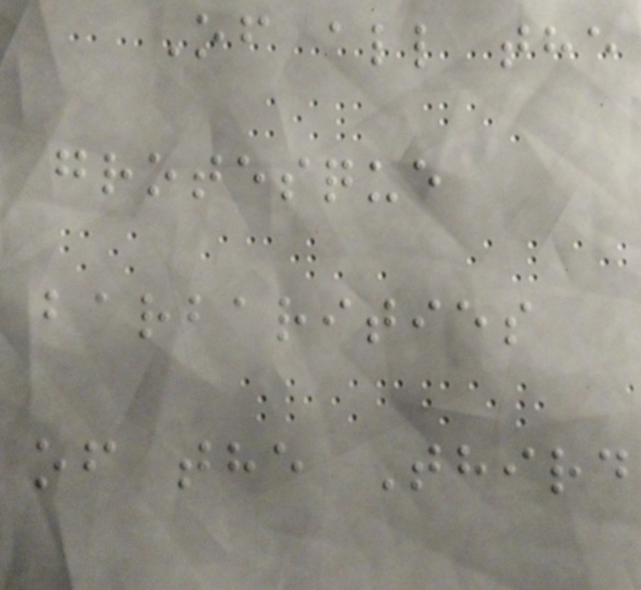Of all the
grotesque
barbarities
of the Third
